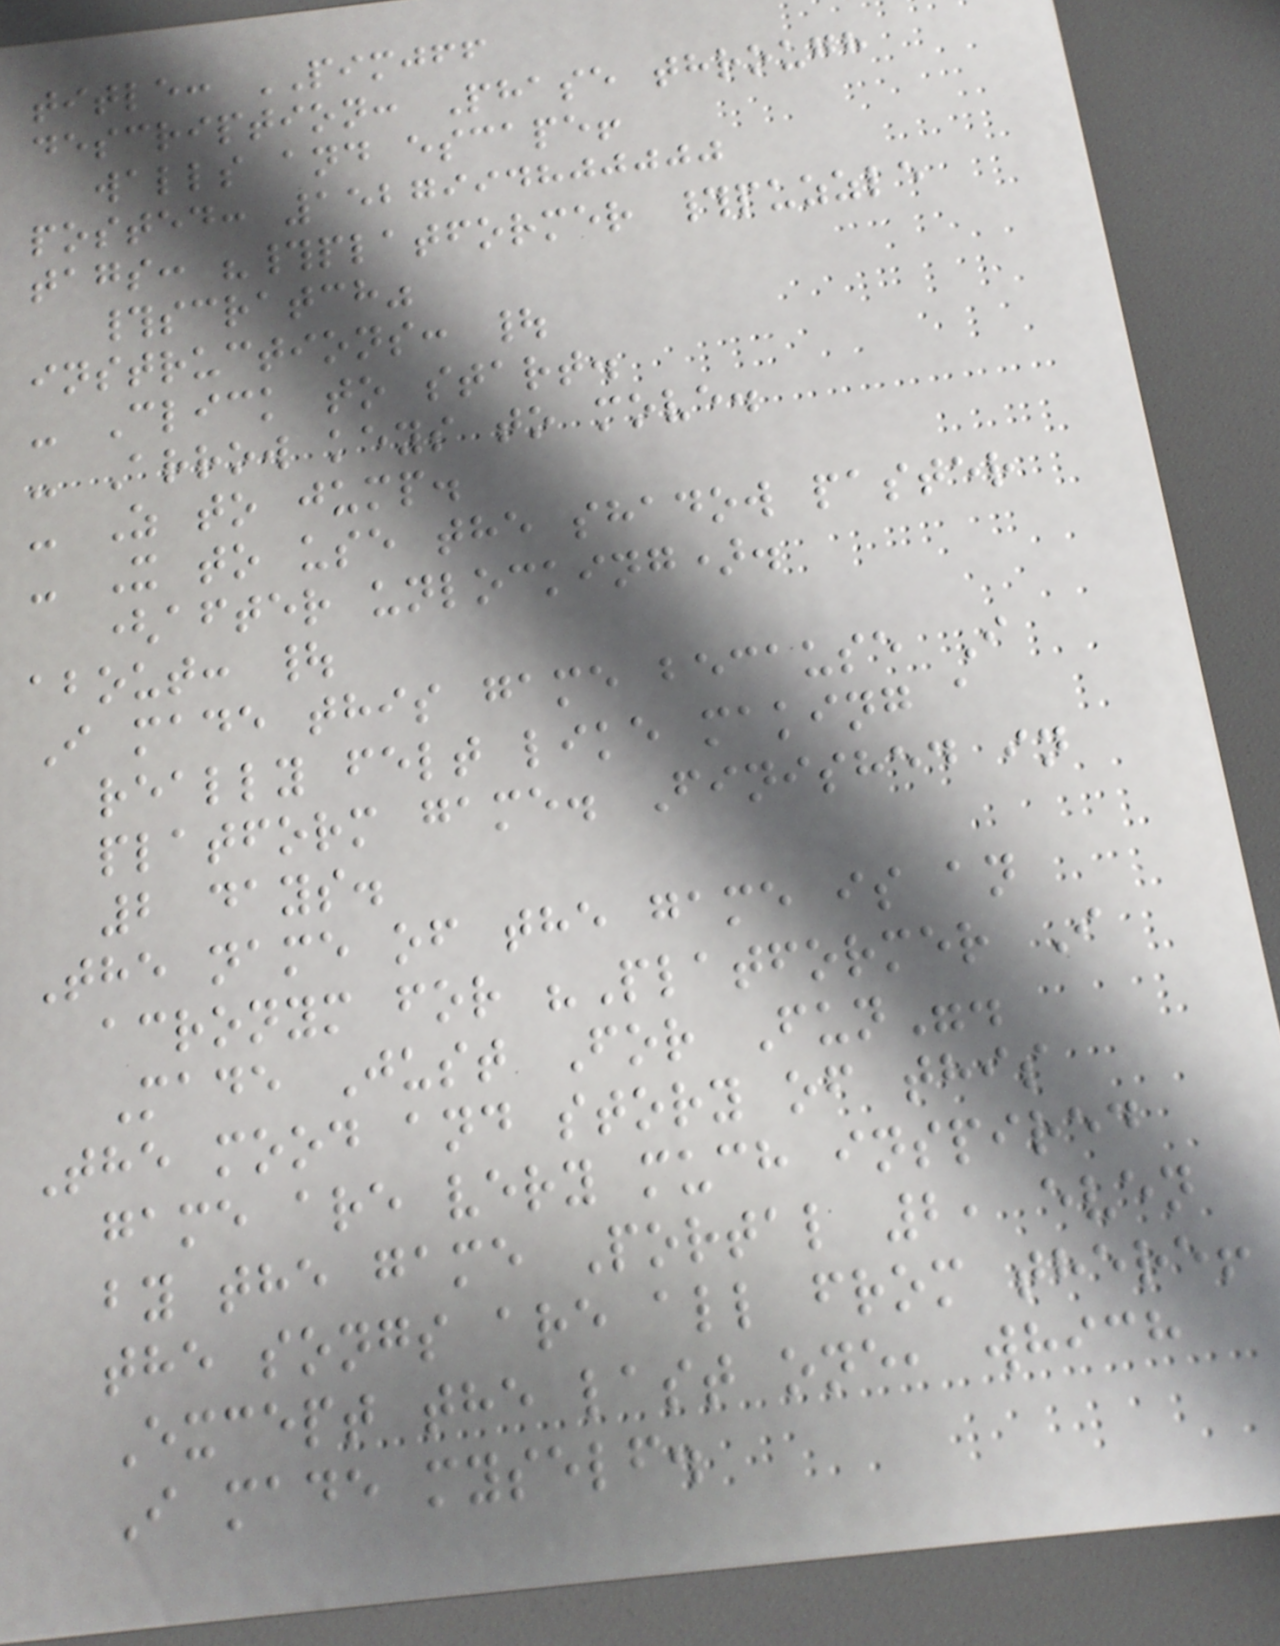title: PIMJFF
description: Phase through
walls and escape!
posted: 1527994800000
tags: "#platformer #puzzle
#scratch"
instructions: |
- Click to start.
- Arrow keys to move.
- Z to jump.
- X to use the shadow paster
(after unlocking).
about: |
I made this game because I
really felt like making a
platform game. Finished in
2 days.
The name of the game is an
acronym for "Platformer I
Made Just For Fun".
The mood and story of this
game are very much inspired
by the game Portal 2, even
the songs are all from there!
Except the last one, which
I made myself.
